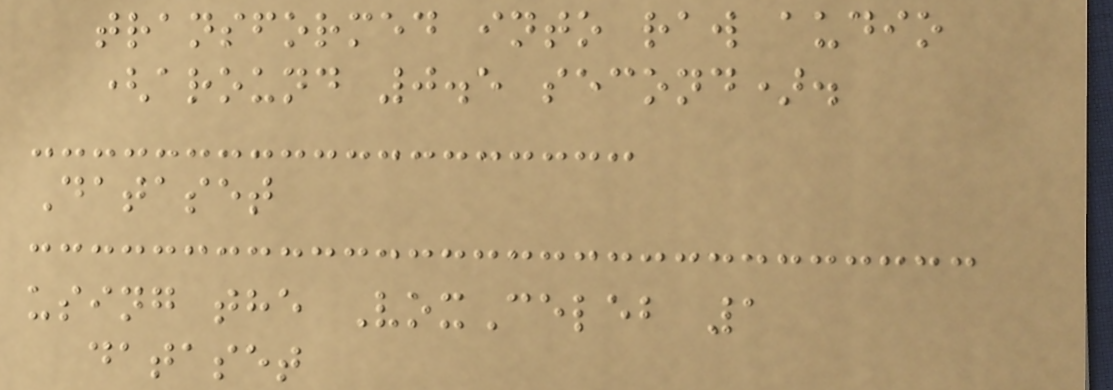transformed into raw audio
(around 0.5 second).
Dataset
using the VoxCeleb 1
dataset
